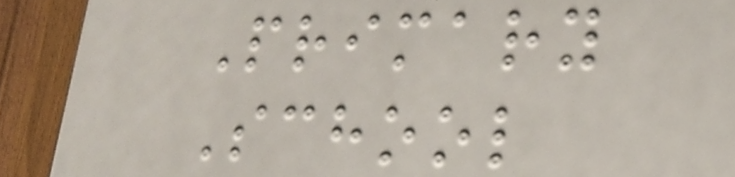Primary
School
